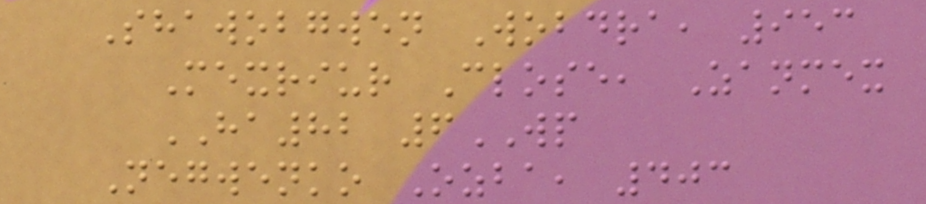Shawobgwen Wobdra, 953
Mexriur Close, Zanmex
HA82 6WP
Negwenko Ozba, 403
